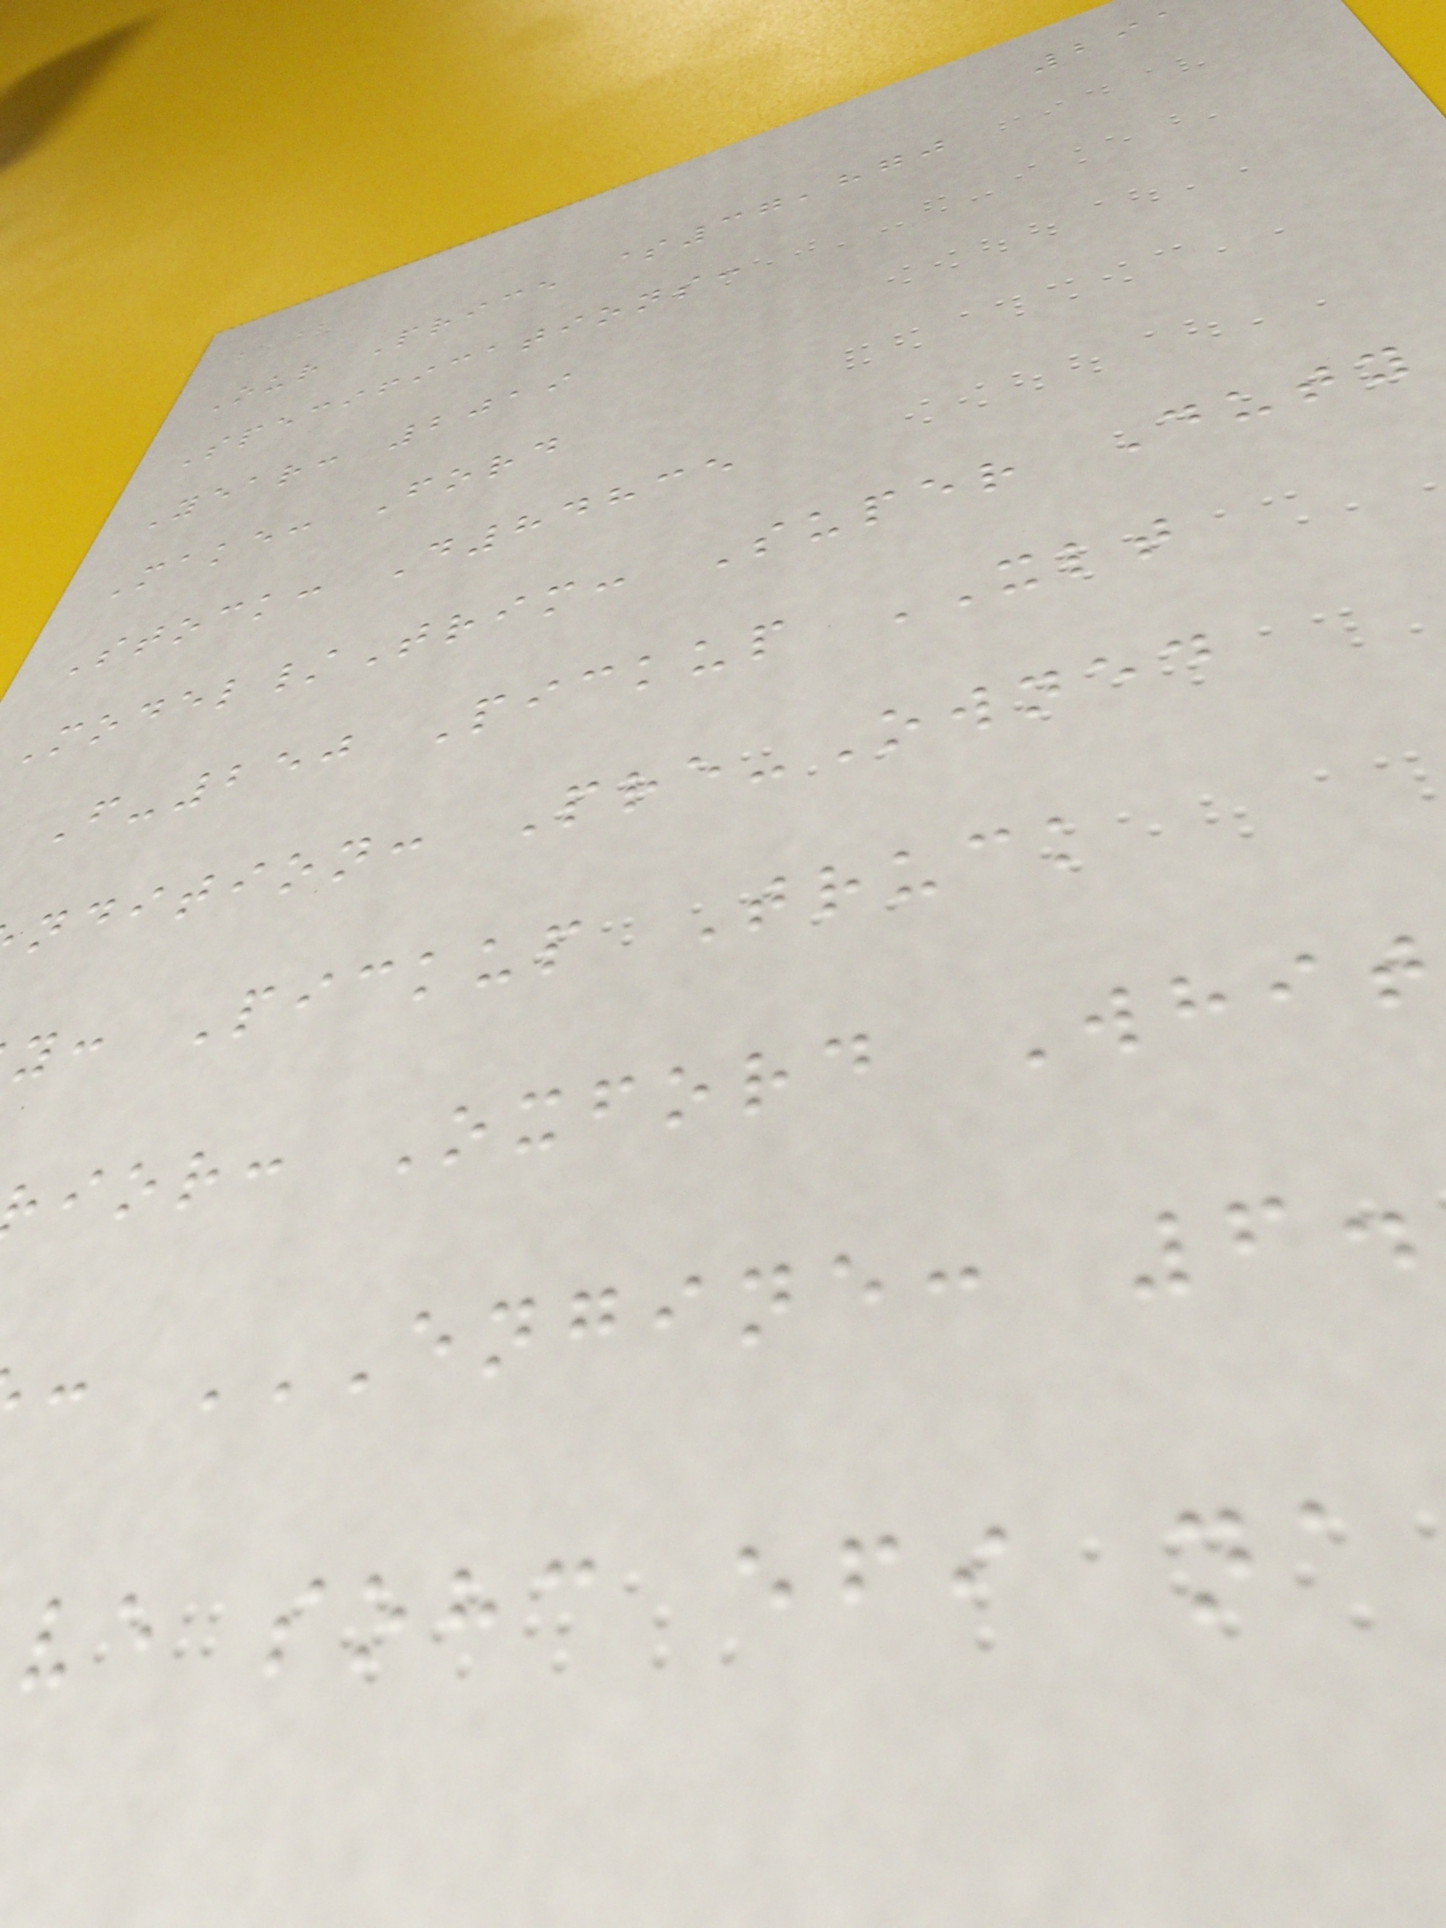291
Our Price $37,870
Specifications:
Year: 2019
Make: Ford
Stock: D84835
Model/Trim: Super Duty
F-250 Pickup XLT
ndition: Pre-Owned
y: Pickup Truck
ior: Oxford Whit
ve sohc efi na
